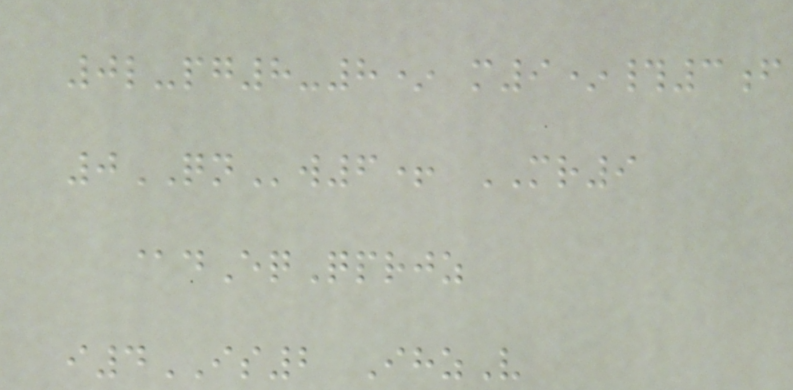0l-pg8-8* m9*#3f
0QNw6+ MR9
@dEqQprjz
i4IS2 IhzV
